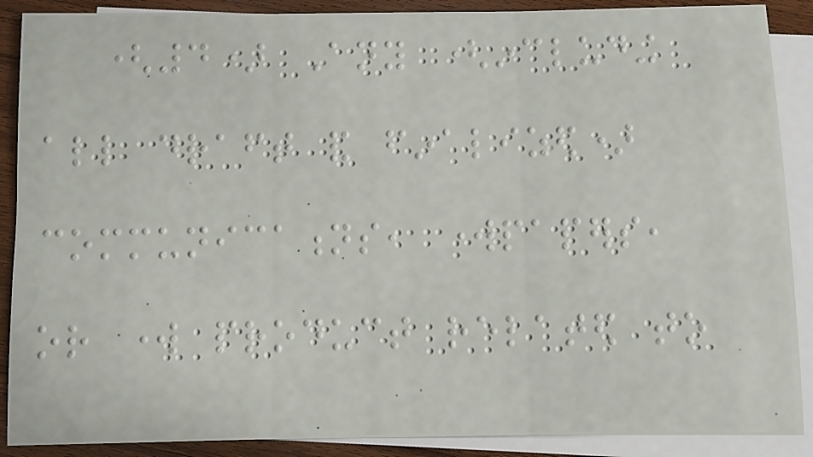(4) Any (including
all draft and finalized)
communications, workpapers,
or work product related to
